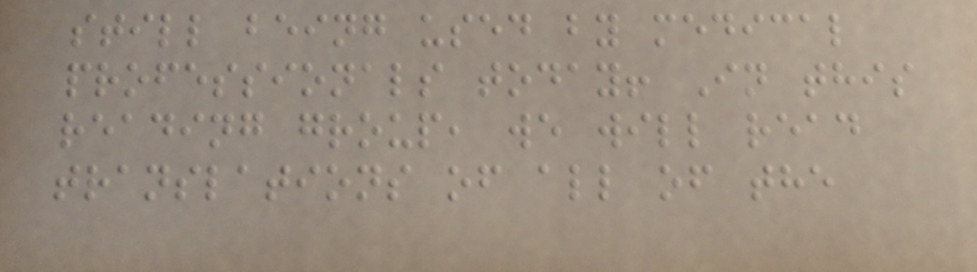still being used by medical
professionals today! In this
reading group, we will read
translations of all of the
